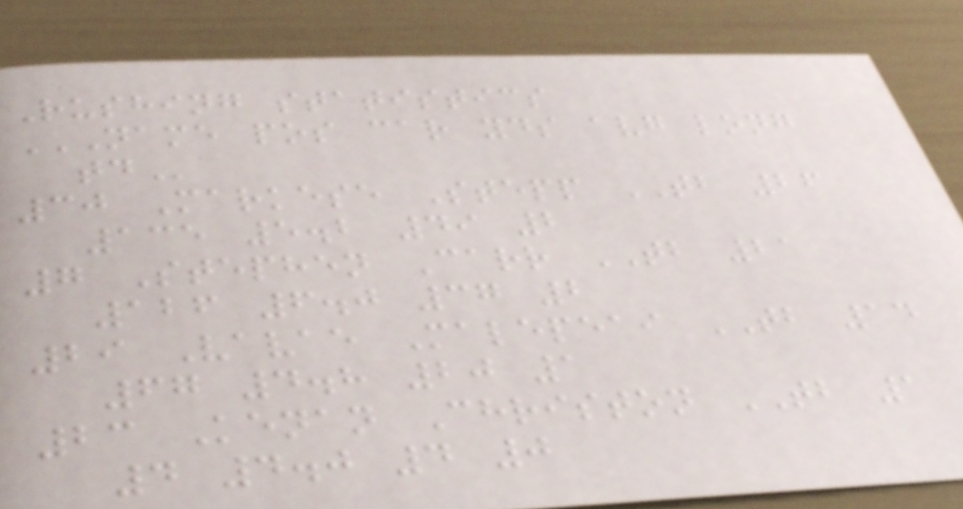Rushing statistics
NAME POS CAR YDS AVG LONG
TD
30 Markese Stepp TB 26
135 5.2 49 2
7 Stephen Carr TB 21
126 6.0 37 2
29 Vavae Malepeai TB 14
67 4.8 20 1
23 Kenan Christon TB 1
4 4.0 4 0
